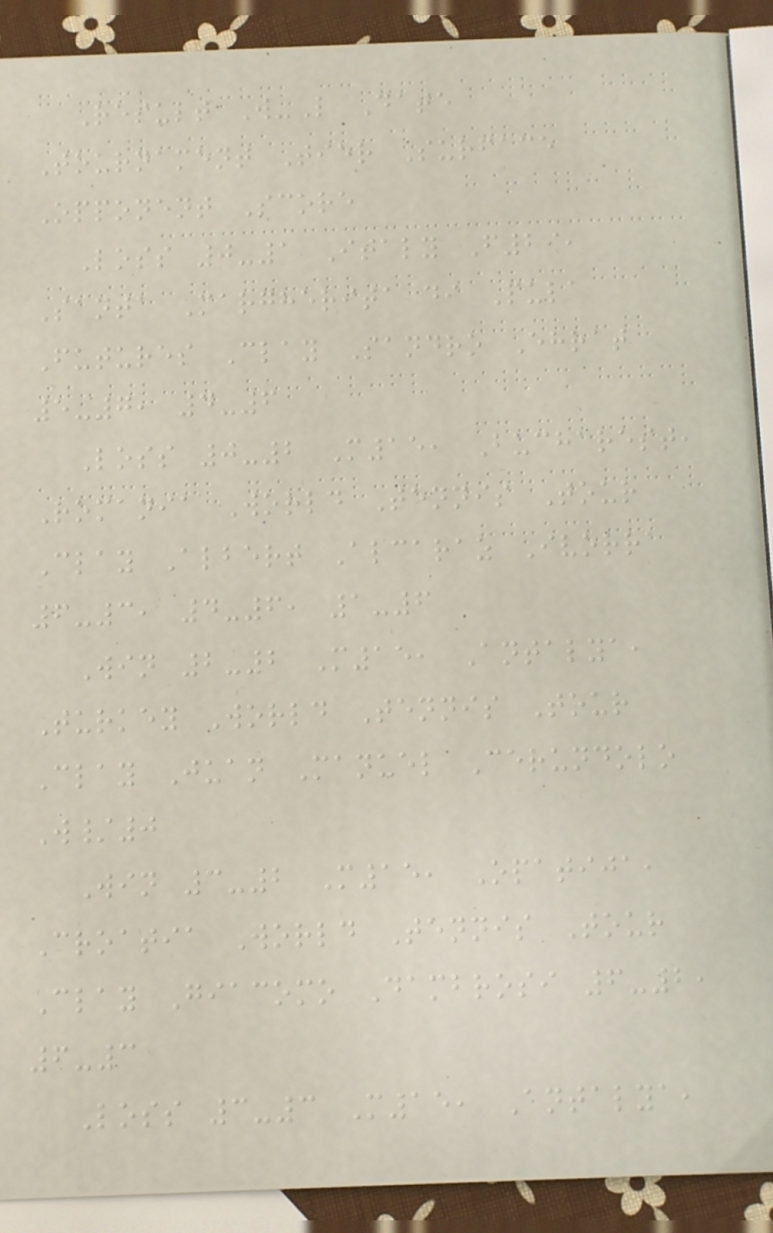Result W-L Date
Tournament Tier Surface
Opponent Score
Loss 0-1 Italy F29,
Santa Margherita di Pula
Futures Clay Sandro Ehrat
5-7, 4-6
Loss 0-2 M15, Bucharest,
Romania World Tennis Tour
Clay Albert Alcaraz Ivorra
6-3, 4-6, 1-6
Win 2-2 M15, Antalya,
Turkey World Tennis Tour
Clay Juan Manuel Cerundolo
W/0
Win 3-2 M15, Opatija,
Croatia World Tennis Tour
Clay Giacomo Dambrosi 6-2,
6-3
Loss 3-3 M15, Antalya,
